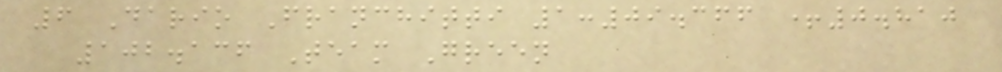6 Dario Franchitti 1:09.366 +0.810
102.136 Team Green
